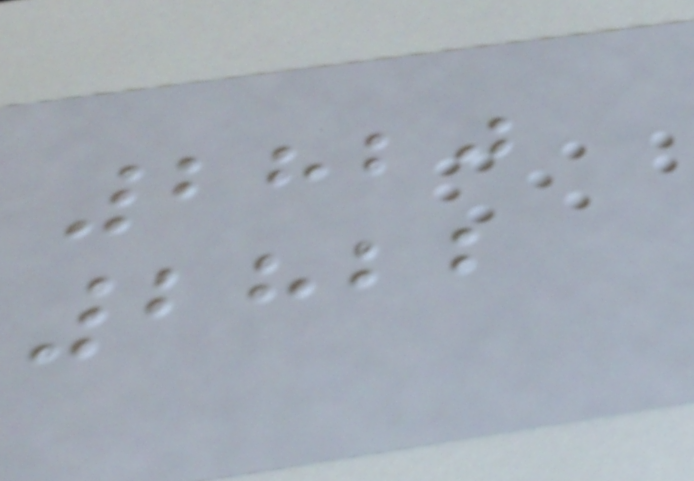2820
2822
